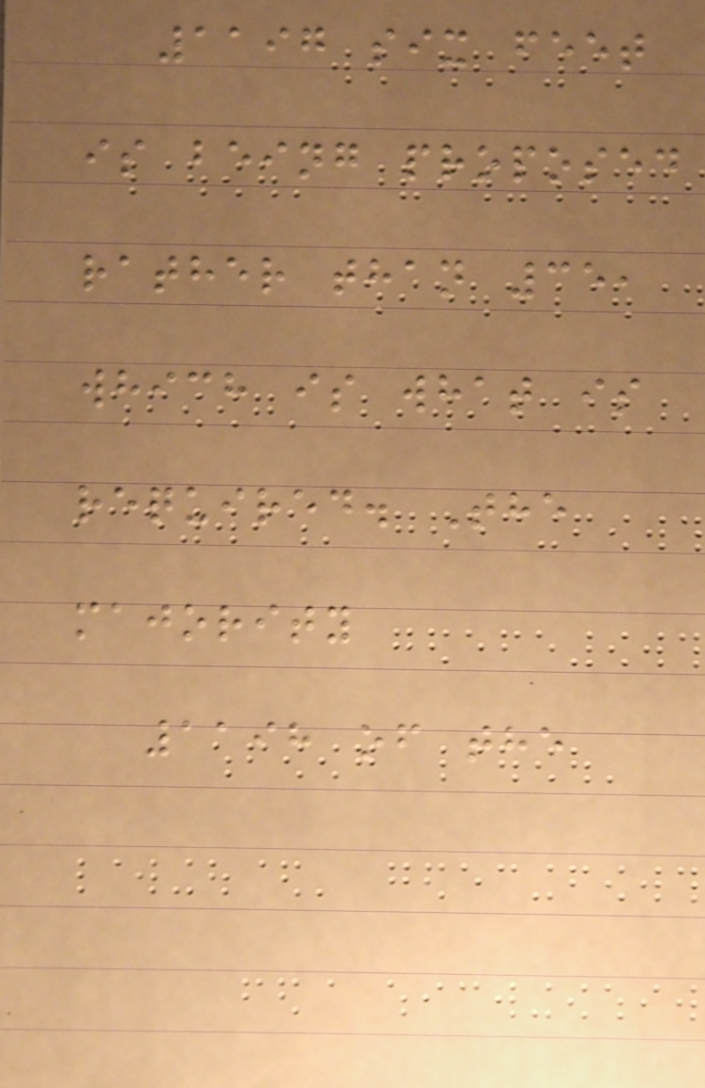1197 six feet
is being proposed
rather than 35,
which is what is
required. The
majority
1198 of the
